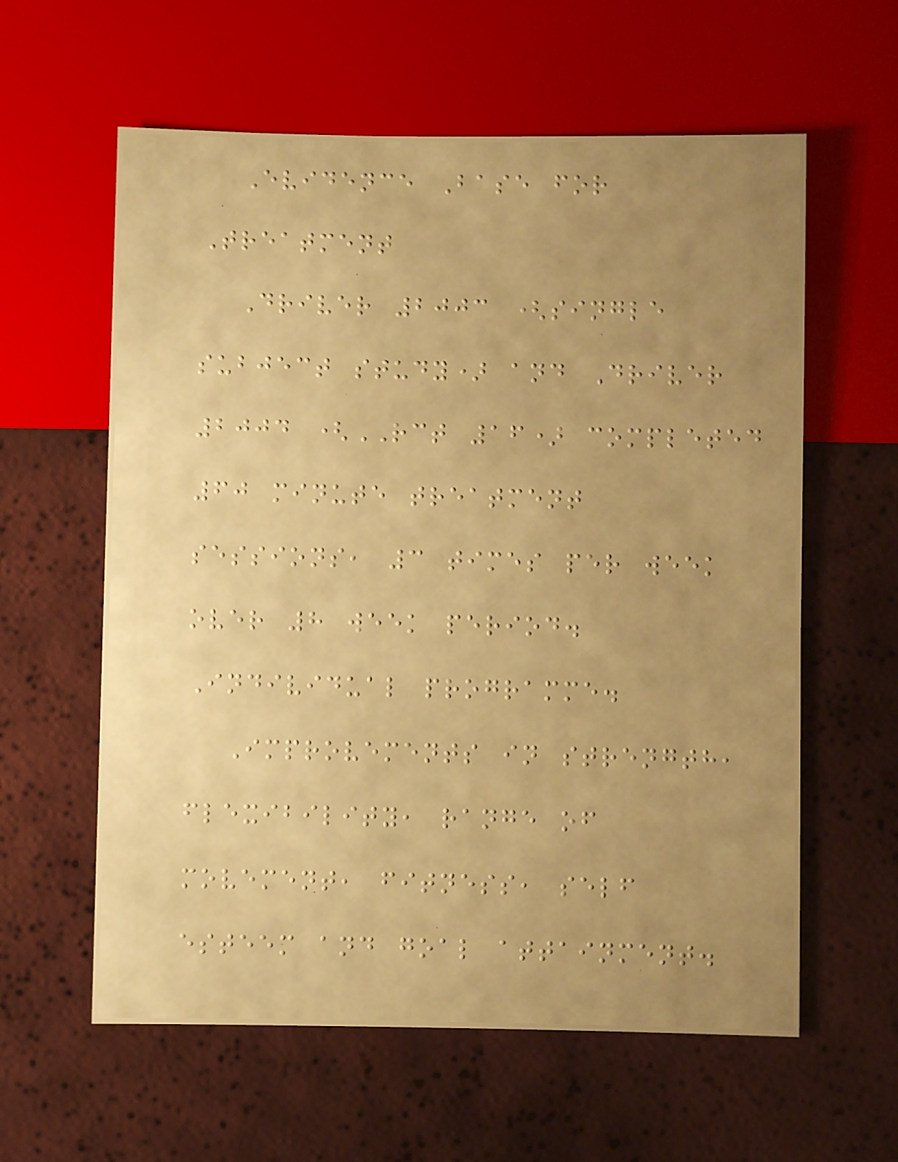Evidence Base for
Treatment
Driver 2003 (single
subject study) and Driver
2004 (RCT 16) completed
60 minute treatment
sessions, 3 times per week
over 8 week period.
Individual programme.
Improvements in strength,
flexibility, range of
movement, fitness, self
esteem and goal attainment.
